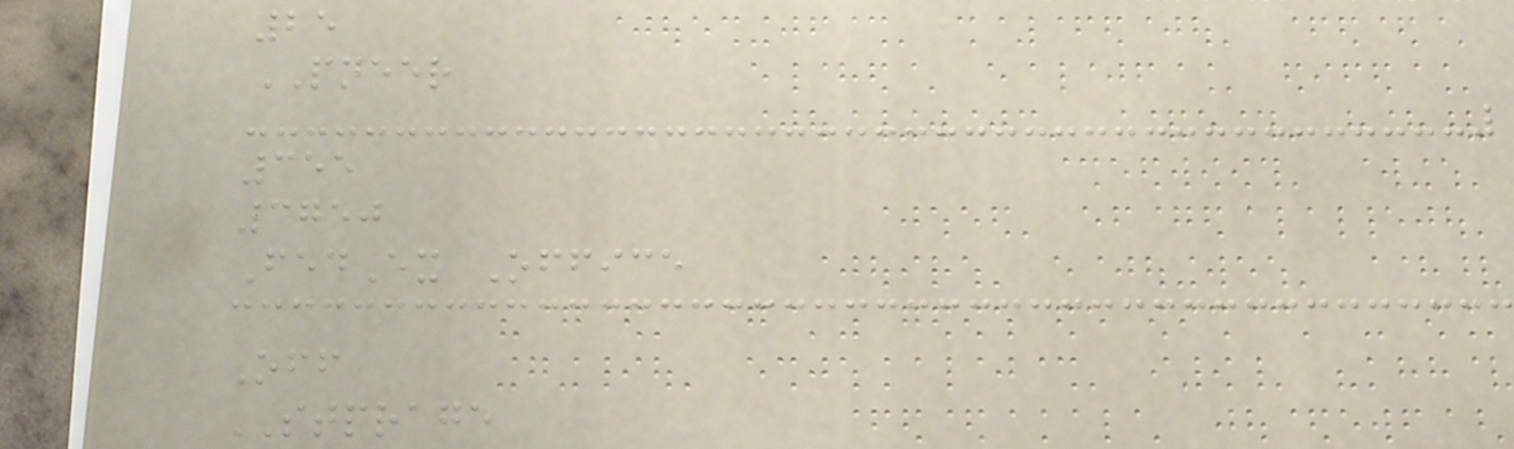25
PNEER
355
3750
FedEx Office
Off
STPRAGE
